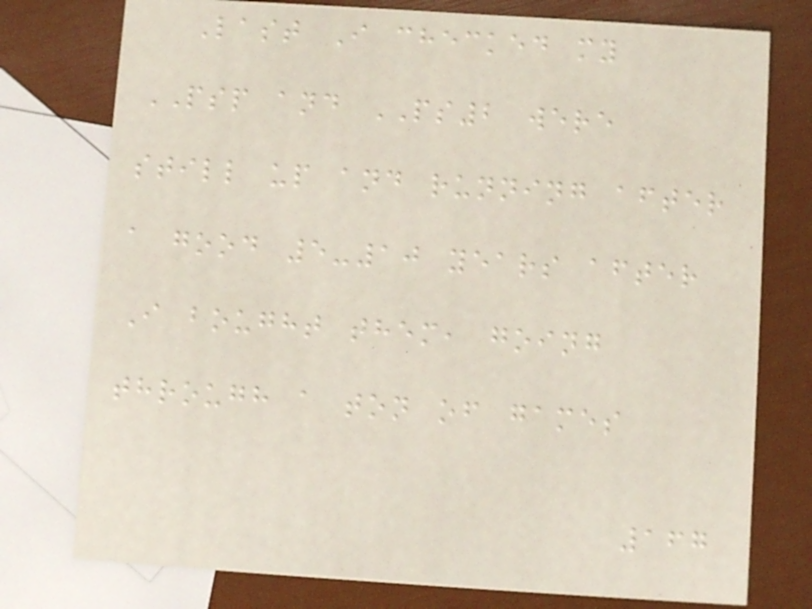Last I checked my
PSP and PS2 were
still up and running after
a good 5-10 years after
I bought them, going
through a ton of games
167
